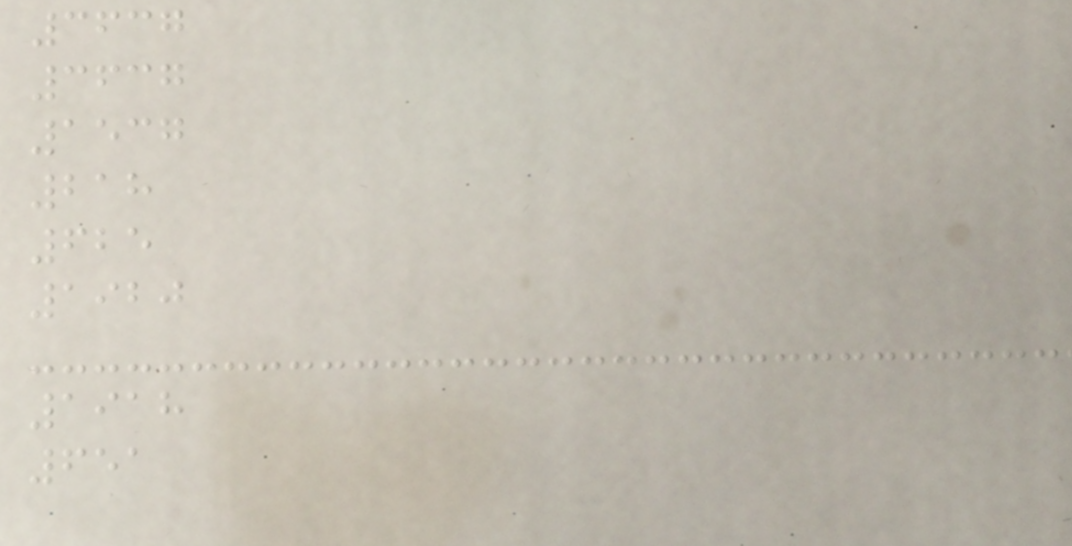3637
3637
1537
218
625
1920
1918
651
